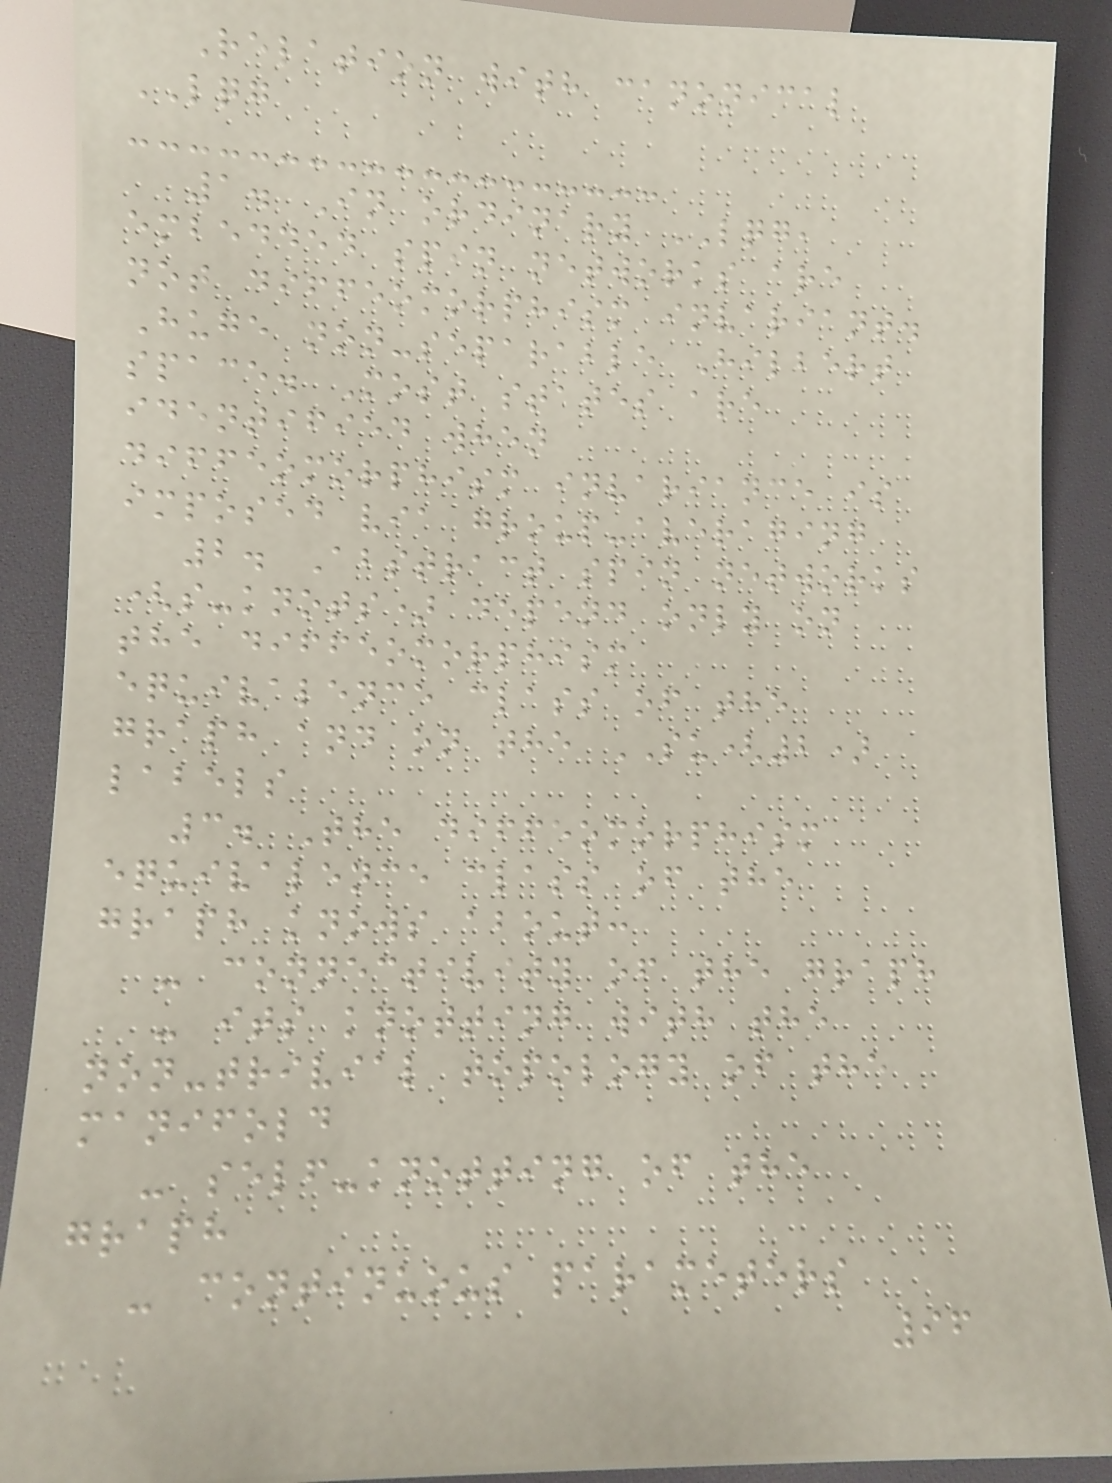Relation with canonical
LQG
1. In ordinary LQG,
embedded spin networks are
not diffeomorphism invariant.
Huge non-separable Hilbert
space. Most states are
identified when
diffeomorphism invariance is
imposed via group-averaging
2. Abstract spin networks
(s-knots) depend only on
the diffeomorphism
equivalence class of the
graph and on the SU(2)
labels
3. The diffeomorphism
equivalence class of the
graph knows about:
- connectivity of the graph
- its knotting with the
non-trivial topology of the
manifold
- self-knotting of the
graph
- continuous parameters
96
